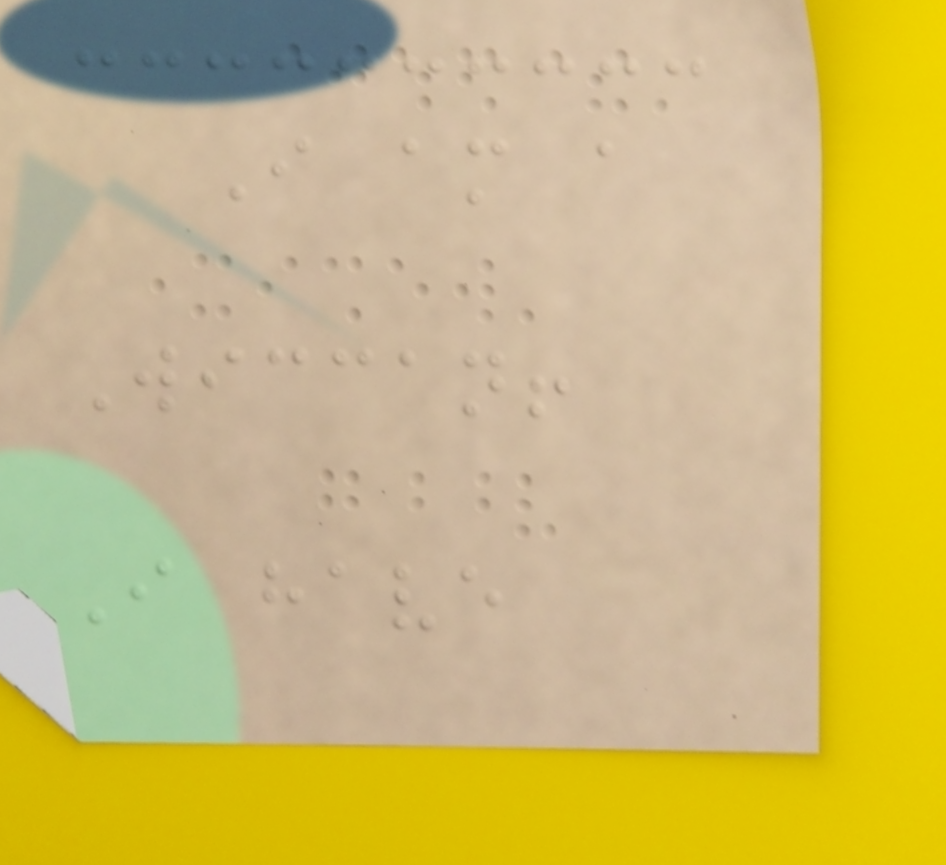I am a
Wiccan!
I have
